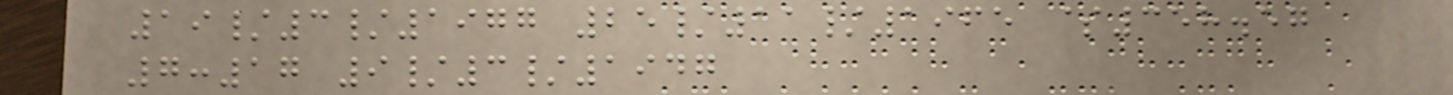19/3/1977 25/11/1965 $358.57
7:17 9/3/1947
